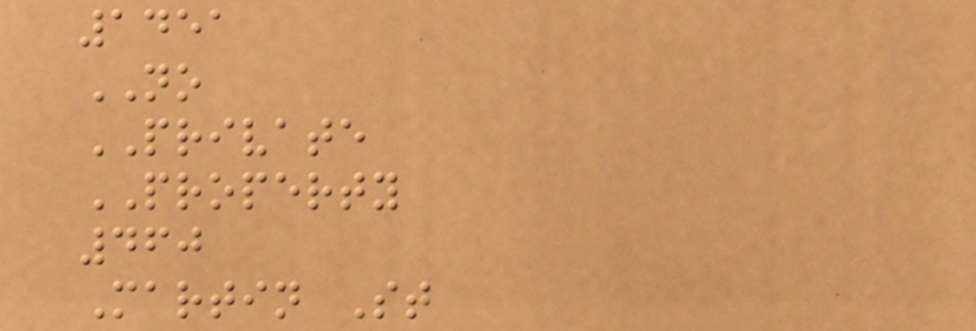1451
NO
PRIVATE
PROPERTY
460
Martin St
